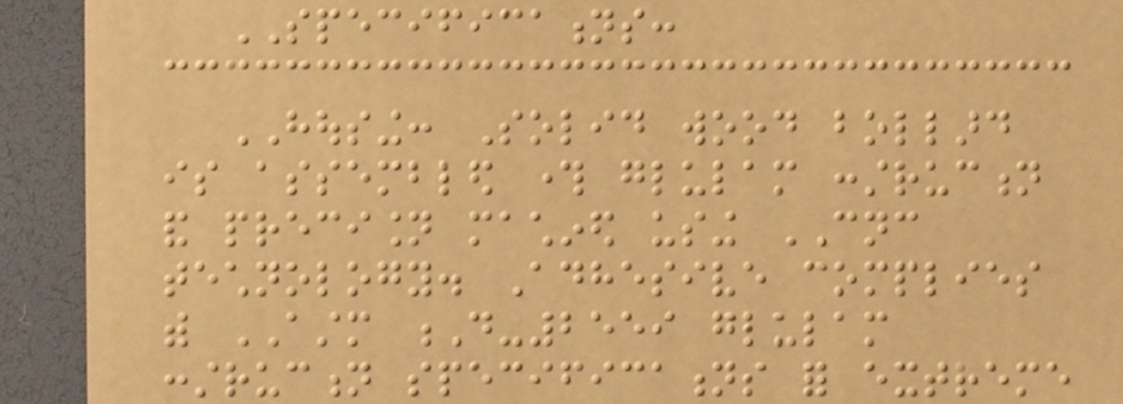SPECIFICATIONS:
HOUSING: Solid wood bollard
is assembled through glulam construction
and precision machined using CNC
technology. Adhesive complies
with ASTM D-2559 glulam
construction specifications for extreme
